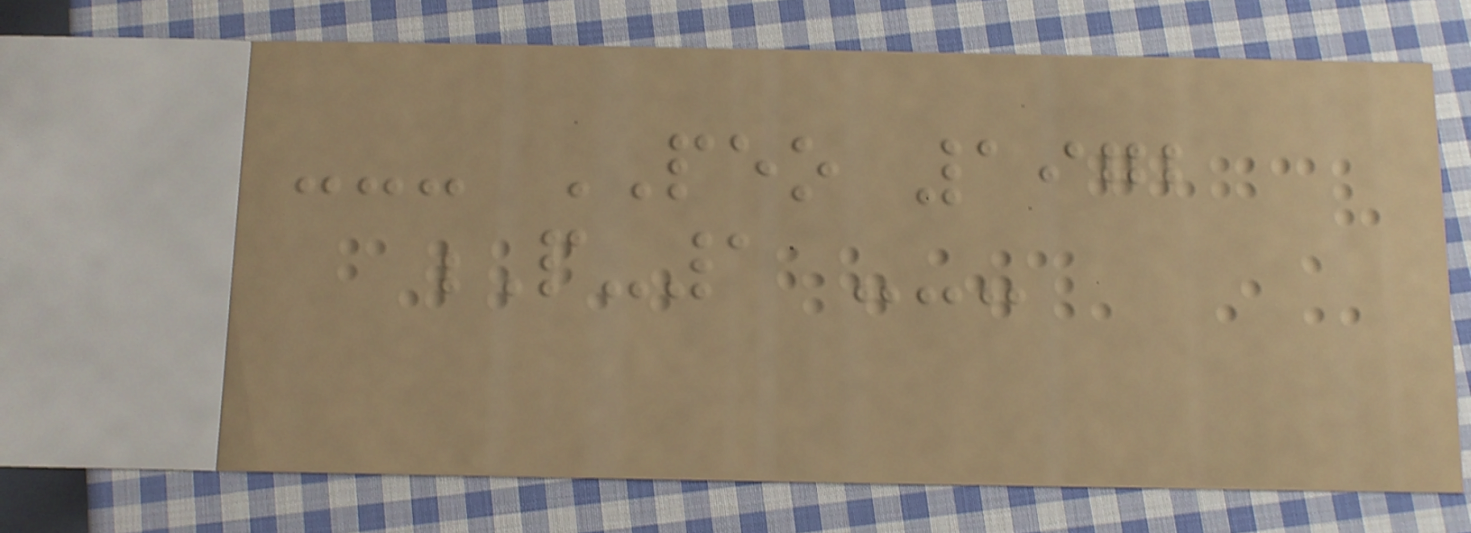--- PEO 1972
P-1 ---
